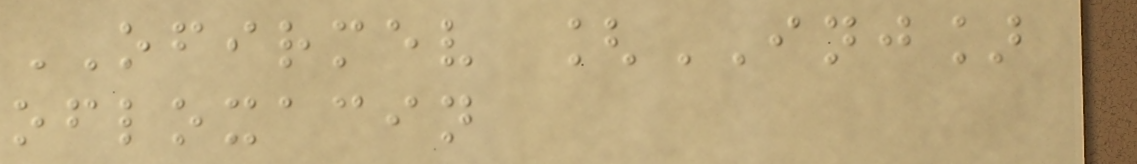OFIRMEV [INJ]
ofloxacin
